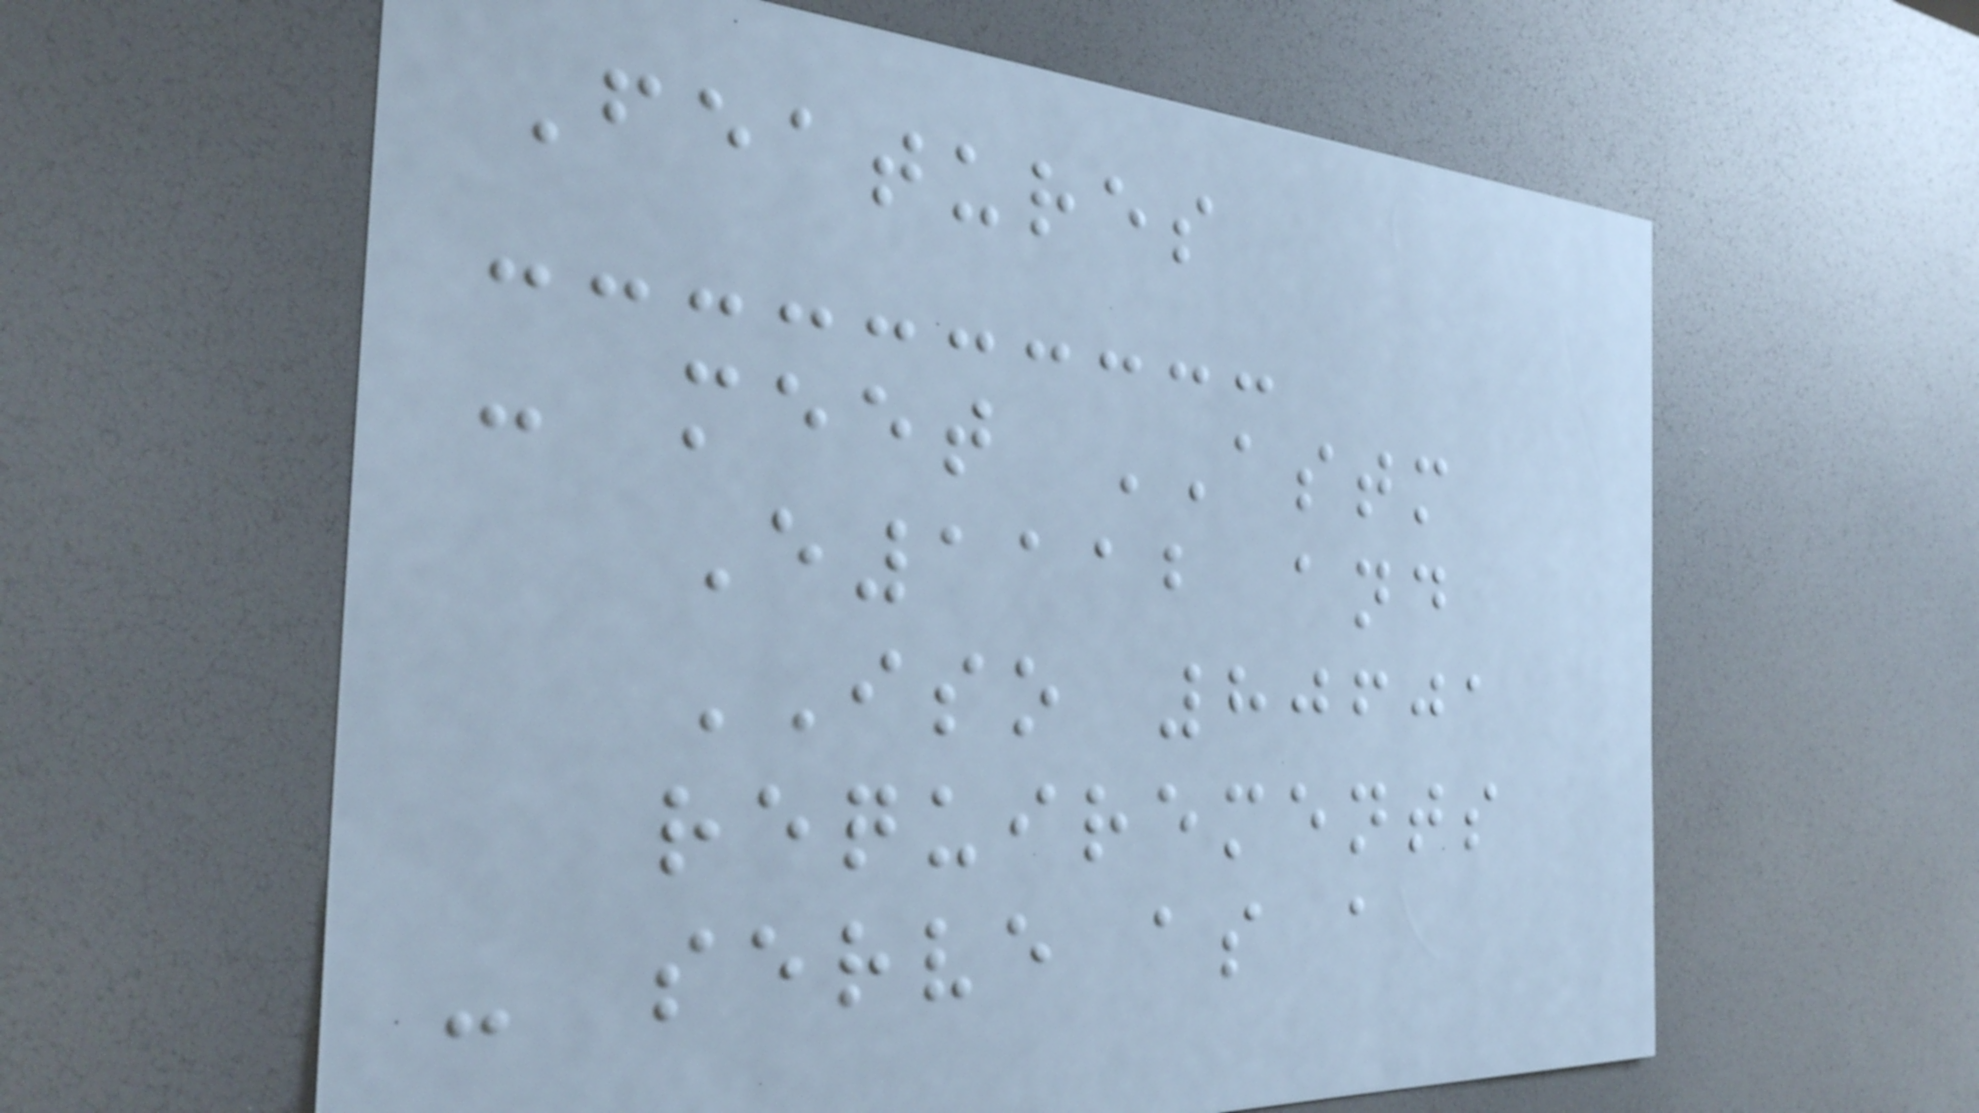Features
- meet ASTM
E1112 and
ISO 80601
requirements
- serve as a
